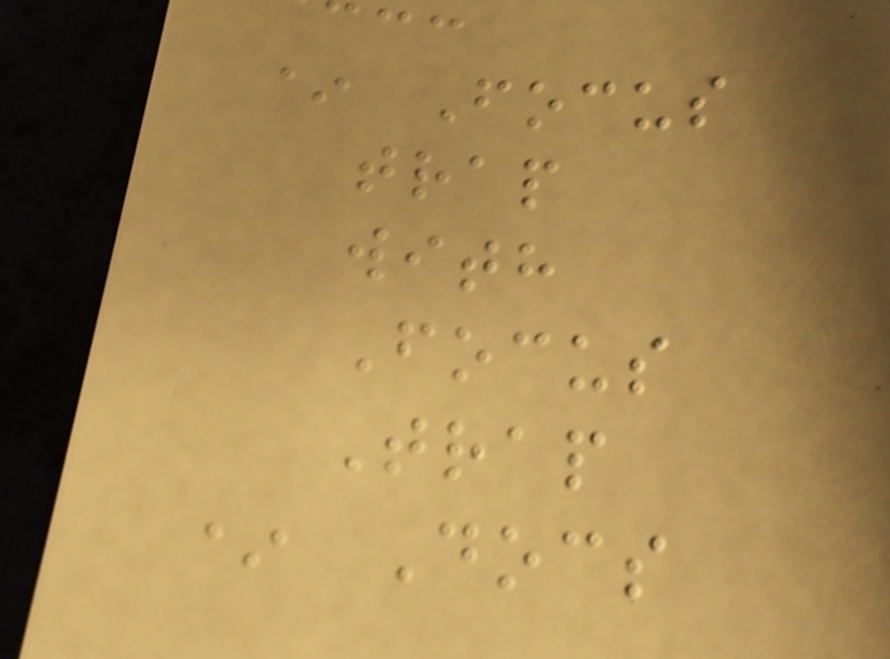* Focus
trap
with
Focus
Trap
* Docs
